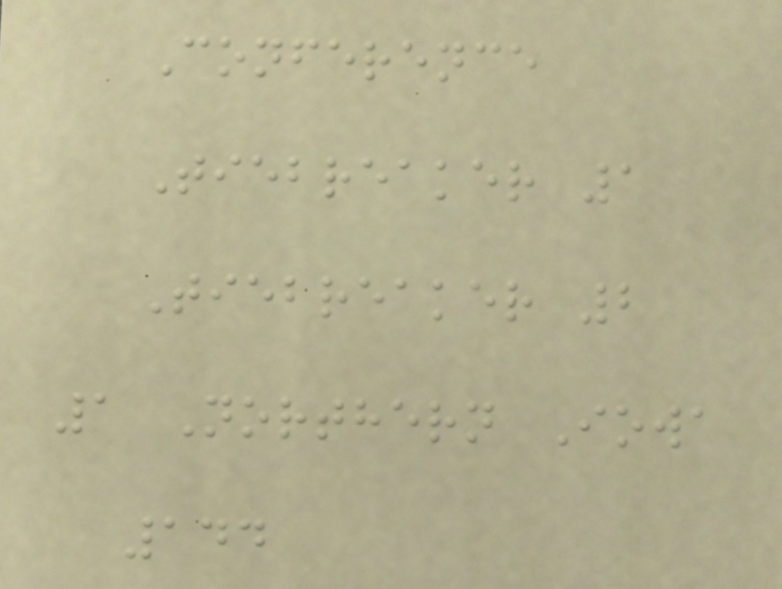Conference
Tiebreaker 1
Tiebreaker 2
1 Northern Iowa
144
